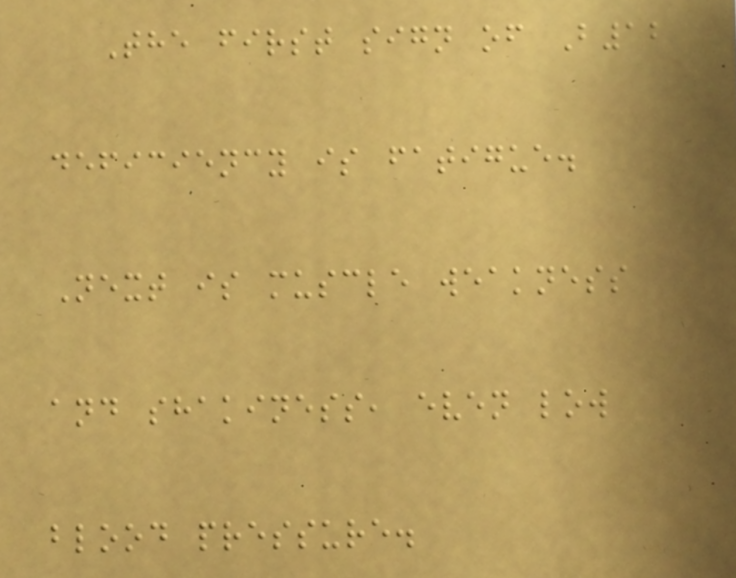The first sign of B12
deficiency is fatigue.
Next is muscle weakness
and shakiness, even low
blood pressure.
